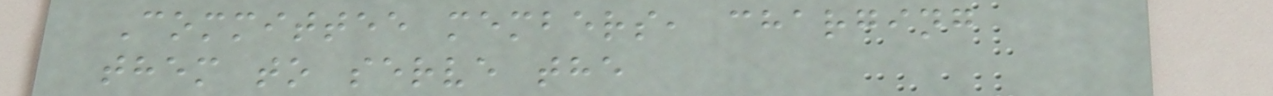Committee members, charging
them to serve the
